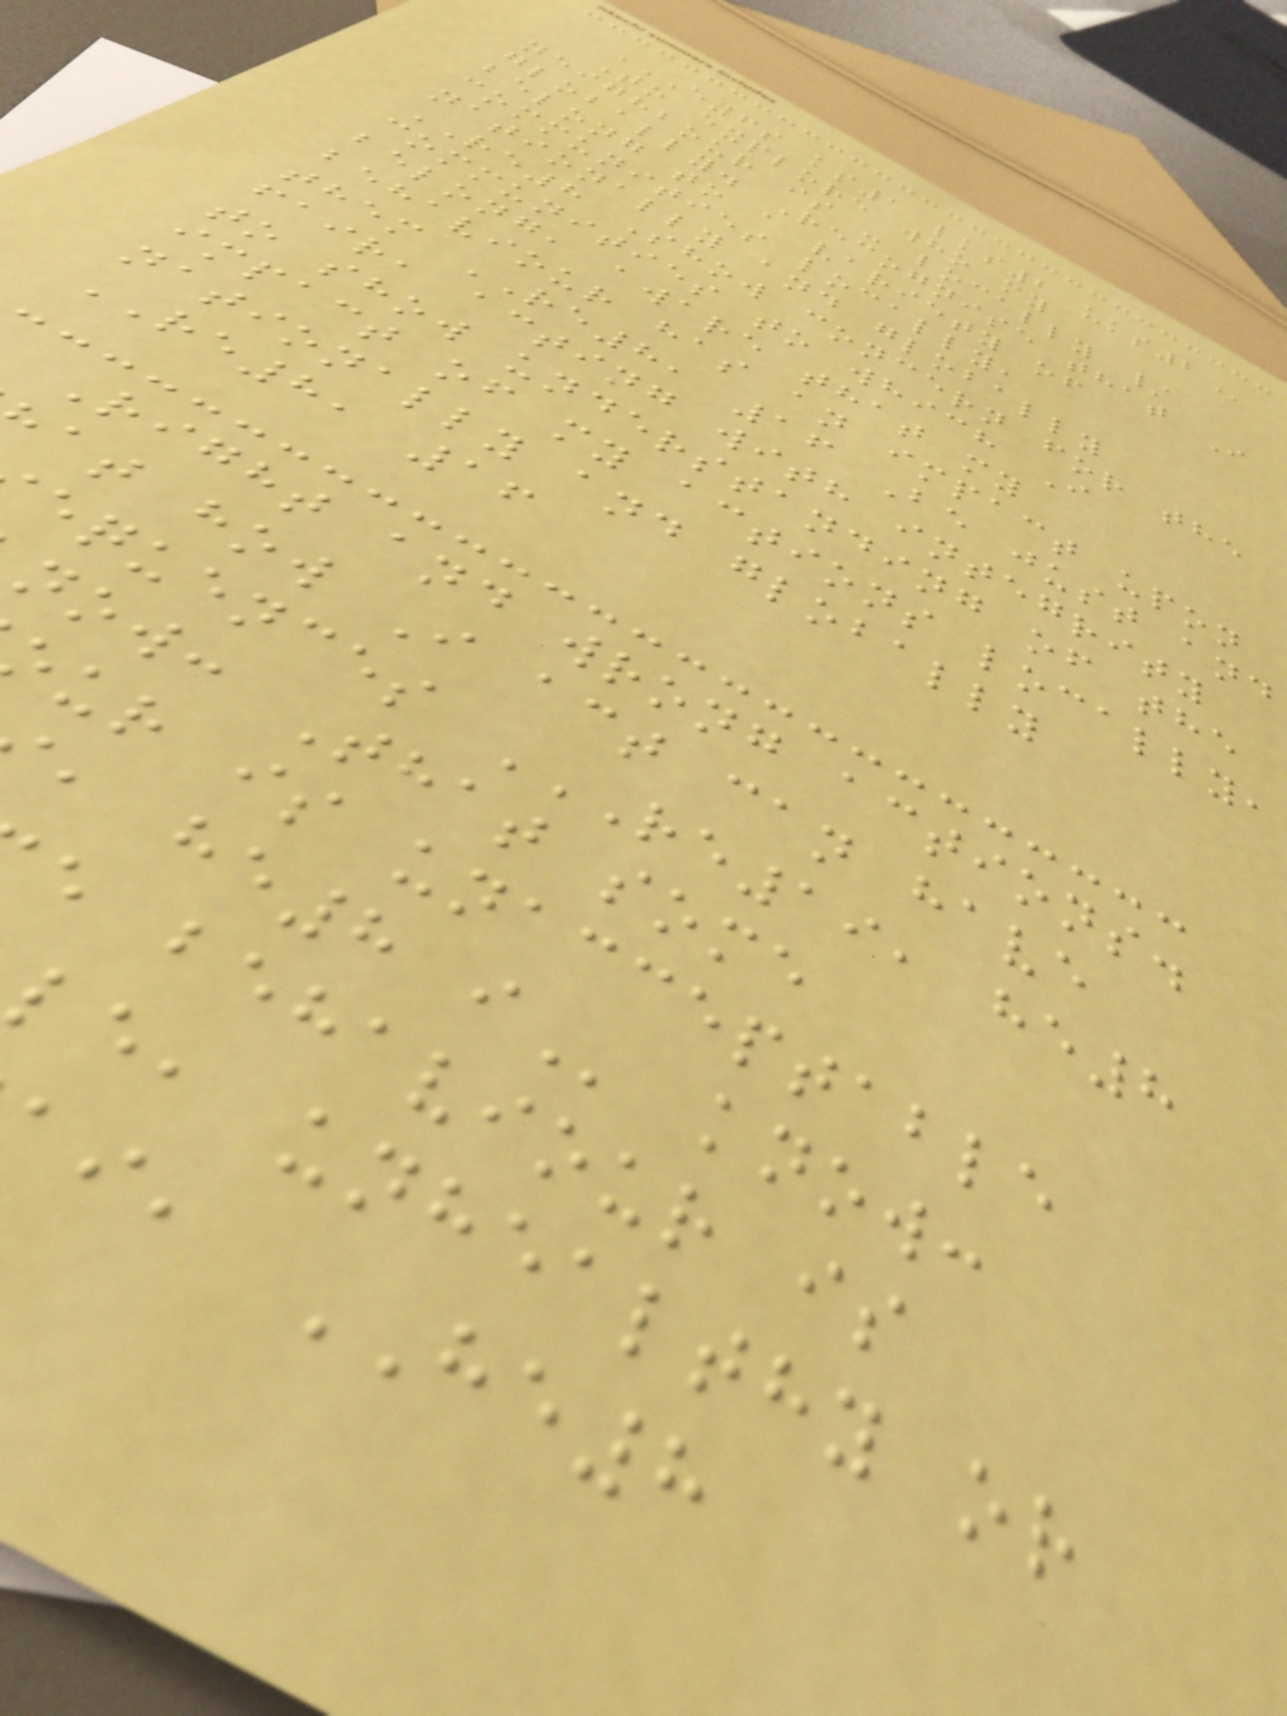EYFS KS1 LKS2 UKS2
To explore who my
neighbour is - locally /
globally. Recognise that I
belong to a variety of
communities locally,
nationally and globally
RE8 Show concern for the
communities to which I
belong, aware that my
behaviour has an impact upon
them RE8, 16 Be just and
fair, acting with integrity
to show understanding of the
impact of my actions locally,
nationally and globally
RE8, 16
Right and wrong actions.
at how I act can have
now: That some
ur is unacceptable
, he8
e behaviour is
le, unhealthy or
i, HE8
